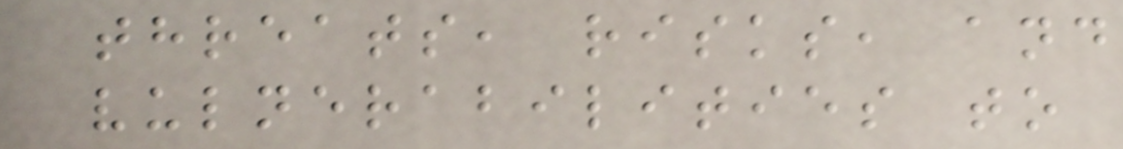threats, risks, and
vulnerabilities to
